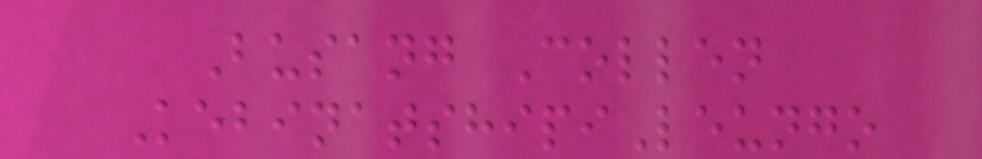Busang Collen
KebinatshipiLeungo
